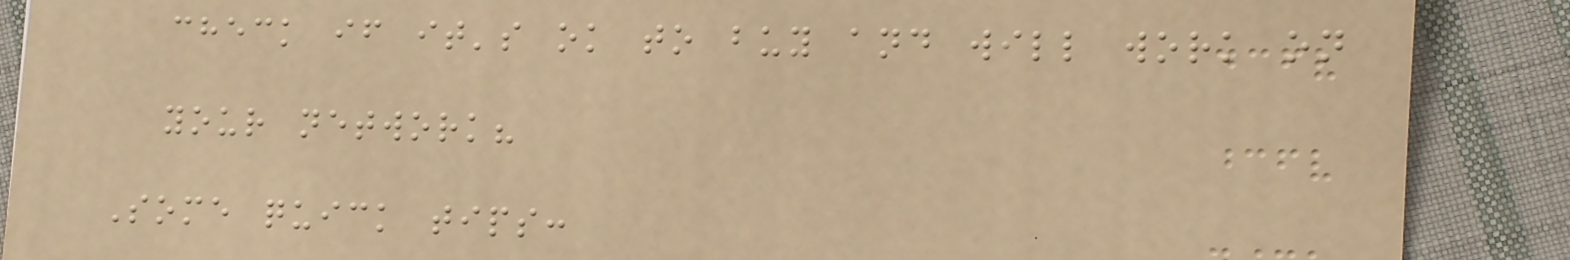check if it's ok to buy and will work on
your network?
Some quick tips:
